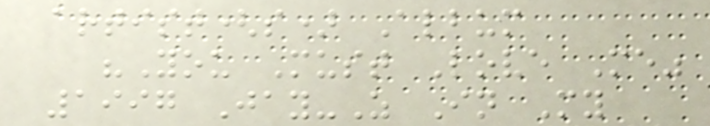artist(s) Album
"You Must Love Me"
1997 Jay-Z In My
